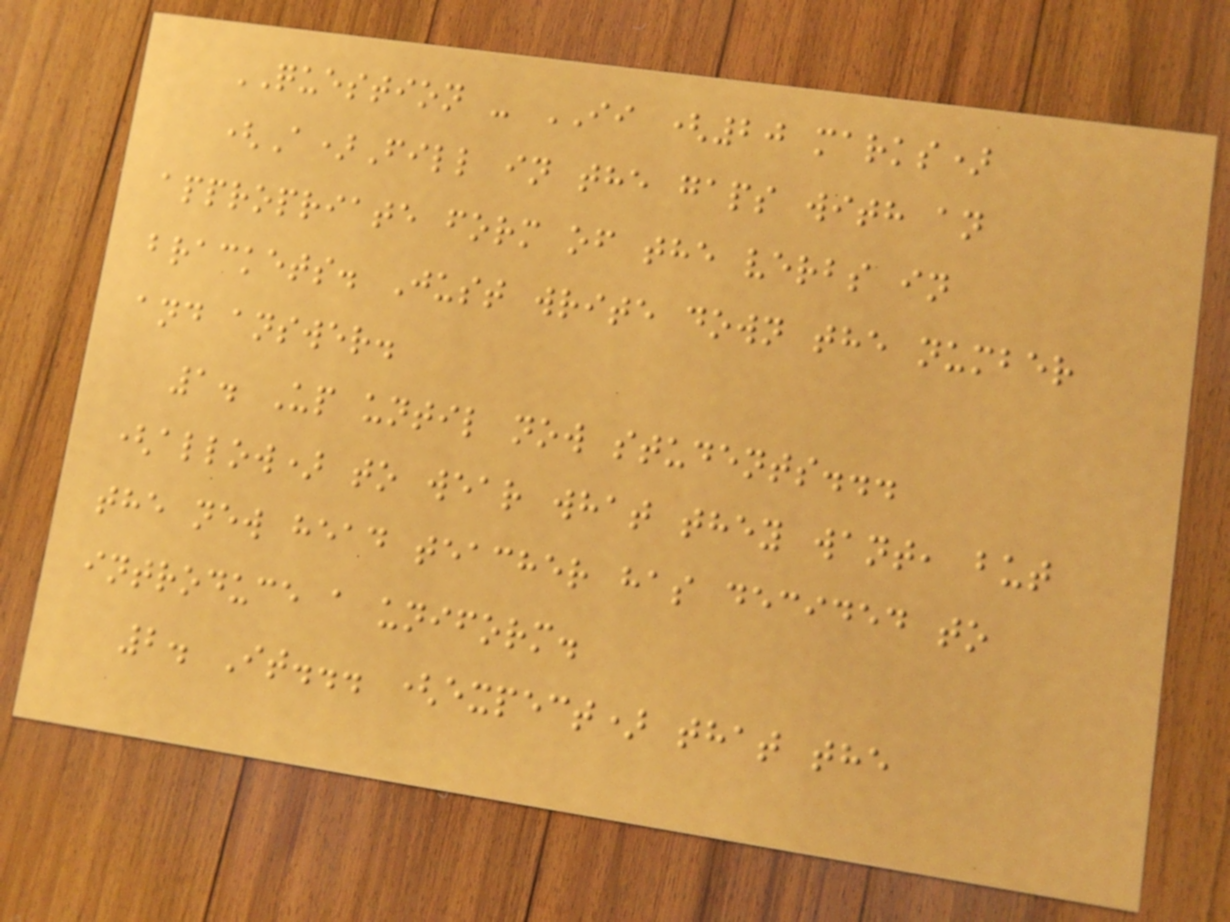QUESTION - II (20 marks)
(A)Fill in the gaps with an
appropriate form of the verbs in
brackets. Just write down the number
and answer.
1. Up until now students...
(allow) to wear what they want, but
the new head teacher has decided to
introduce a uniform.
2. It... (expect) that the
